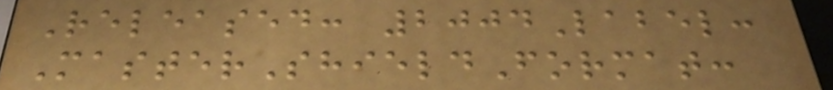Released: 2004Label:
MasterShieldFormat:
